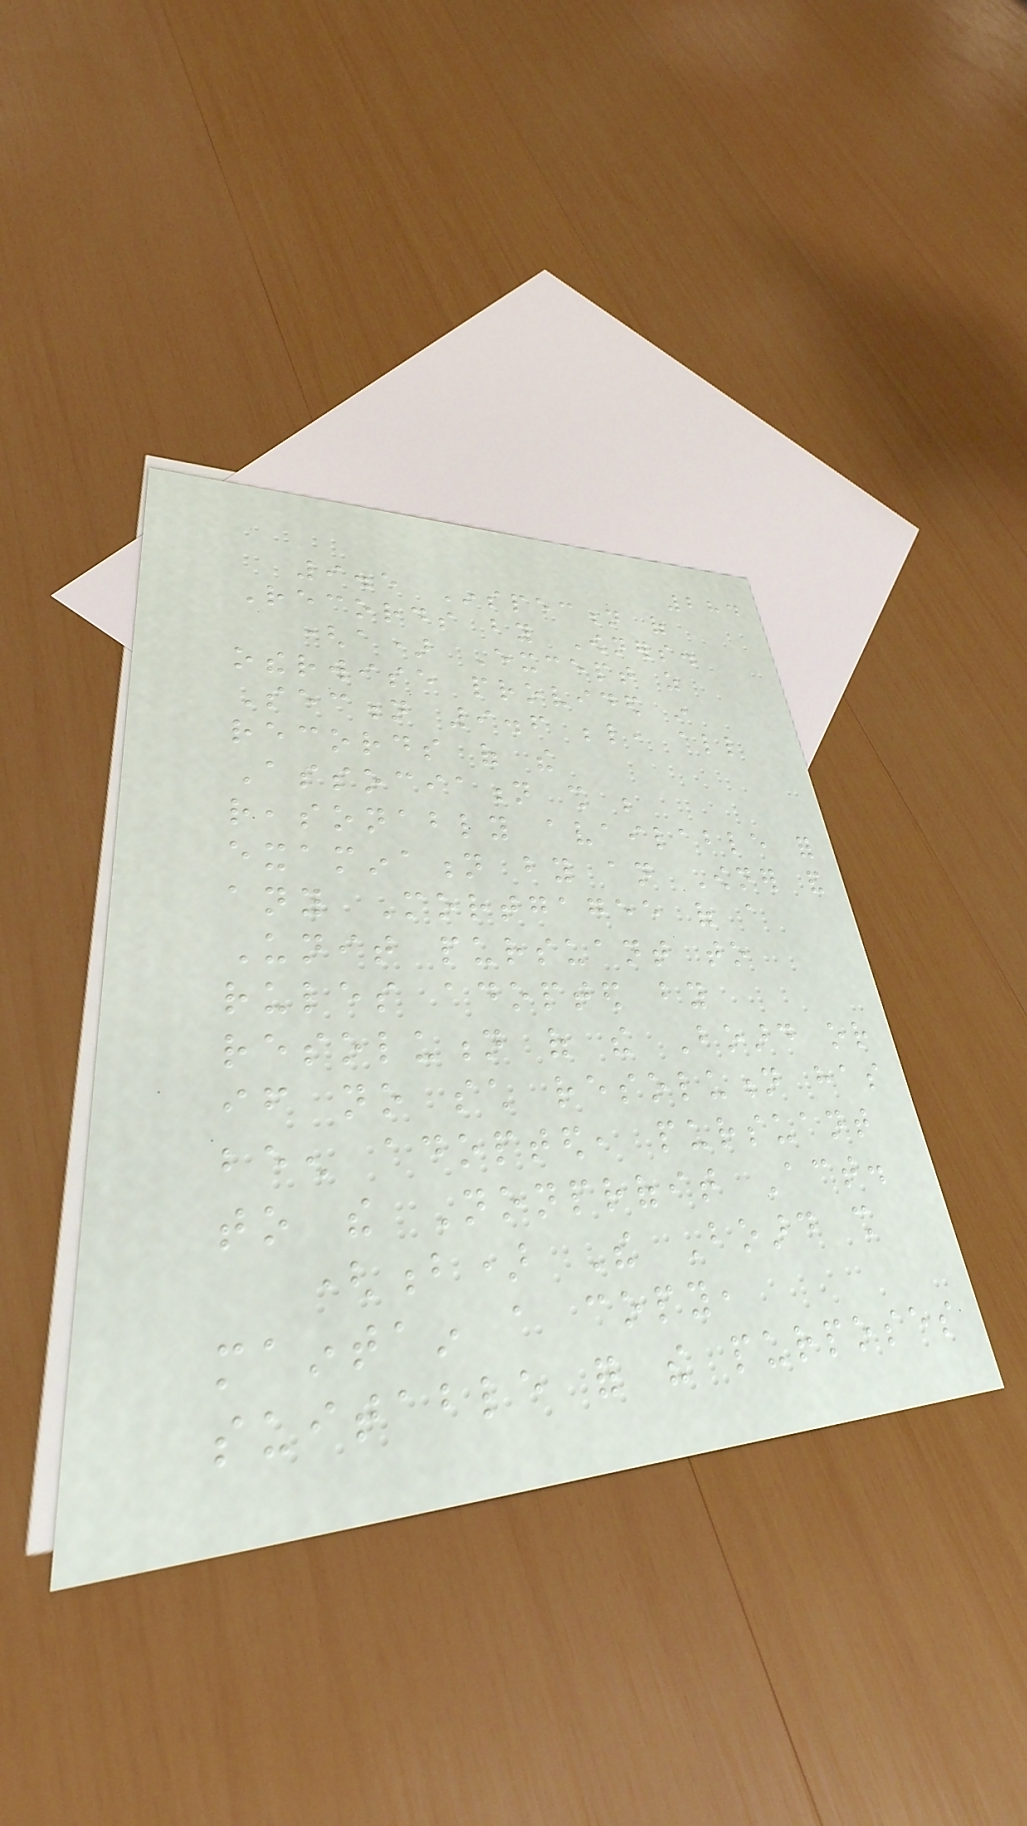284
9.5 Inspection of
Records by Owners.
(a) Except as
otherwise provided in
Section 9.6 below, all
records of the
Association shall be
reasonably available for
examination by an Owner and
any Mortgagee of a
Unit pursuant to
rules adopted by
resolution of the Board or
if no such resolution has
been adopted, pursuant
to the Nonprofit Act.
(b) The Board shall
maintain a copy,
suitable for the purposes
